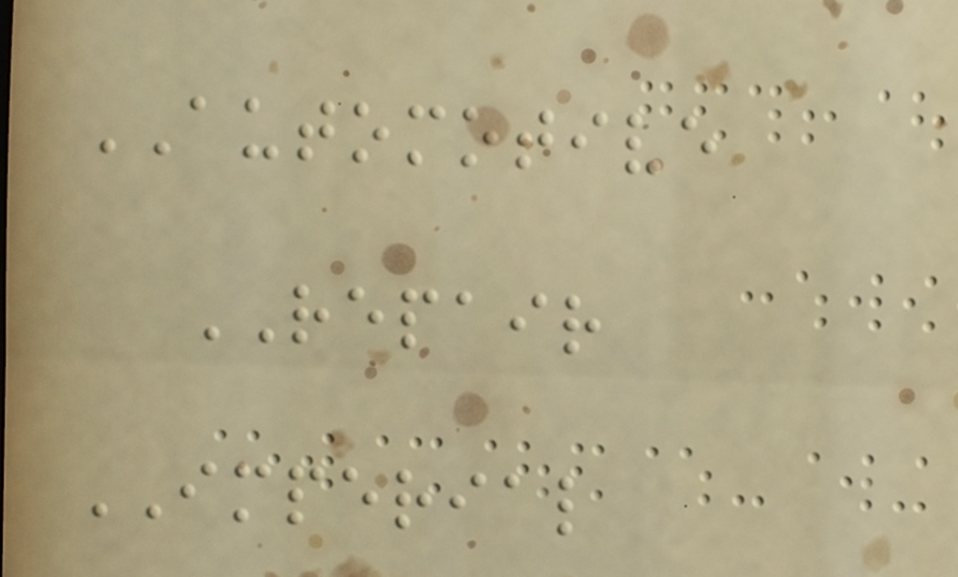AUTOMOTIVE
REPAIR
IMPERIAL
